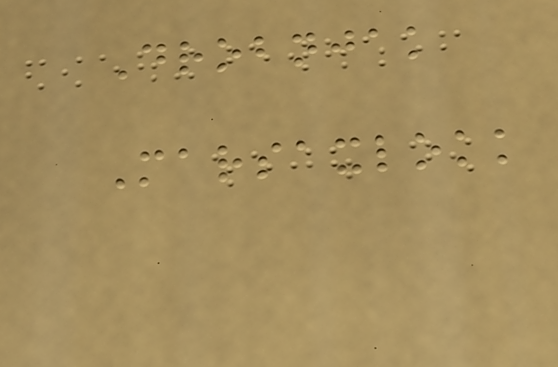Drobnjak
Marsaxlokk
